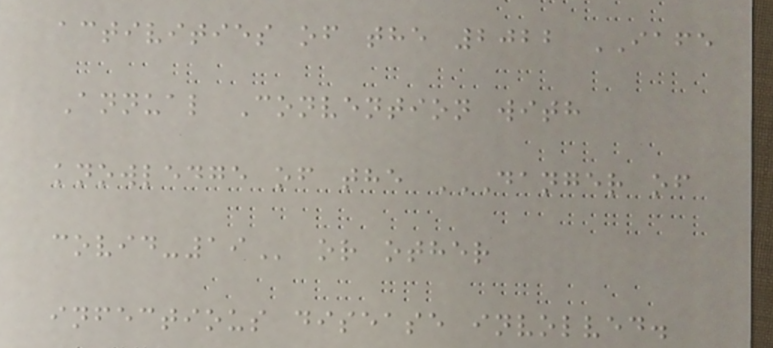activities of the 2022 IAFE
Annual Convention with
knowledge of the DANGER OF
COVID-19 or other
infectious disease involved.
